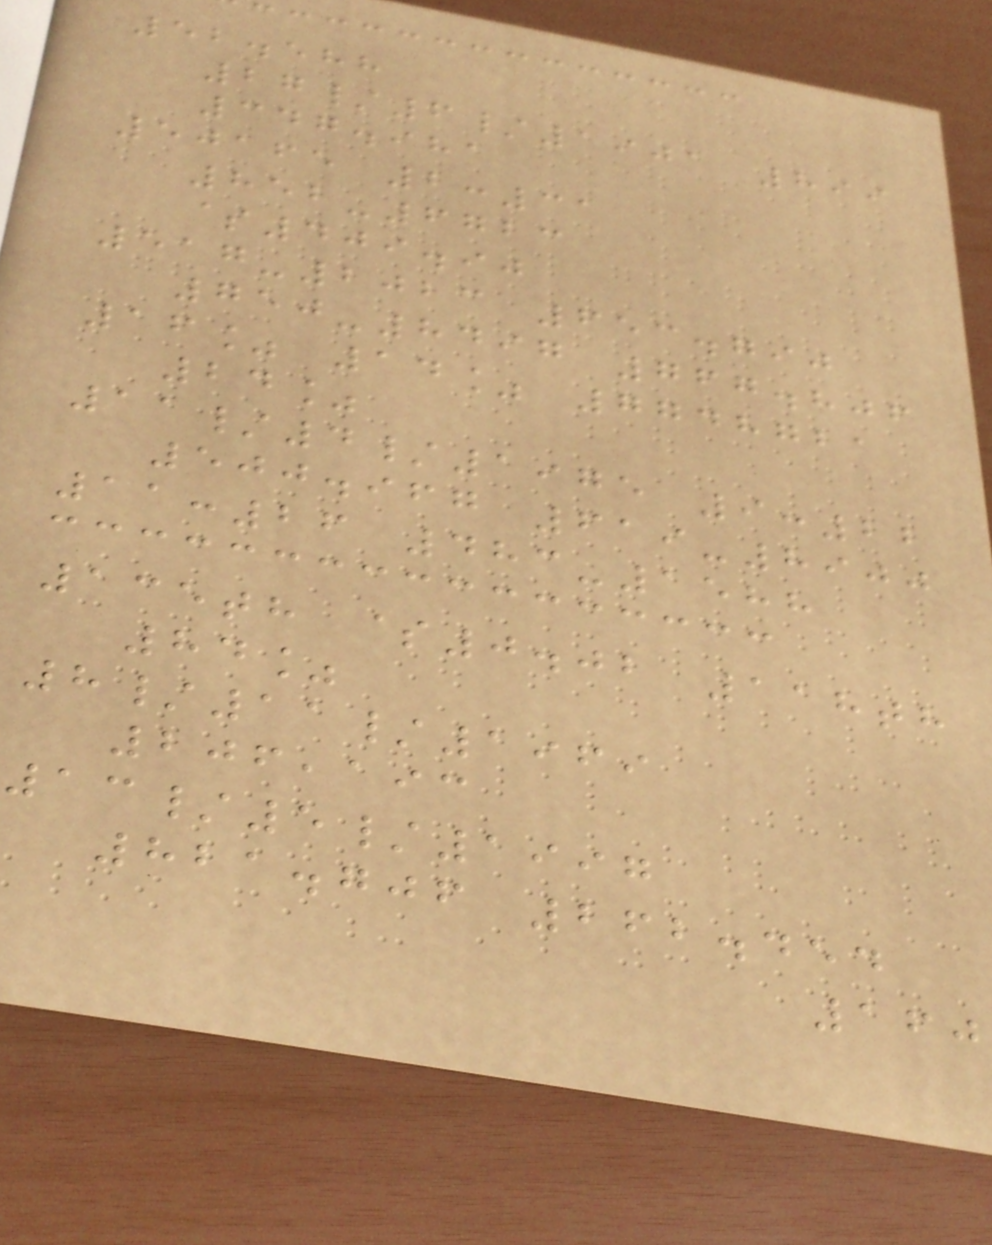52.588
27/6/1901 899
347.981
50165 2:31
852-6723
$409.90
517-2023 653.790
750-8497 767.806
16% 14% 7748721
24%
11/4/1975 9:22
500.967 619-8900
11:26 483-1588
135th $0.02 118th
84%
8/11/1969
206,193
13/5/1997
821.706 262.454
160
